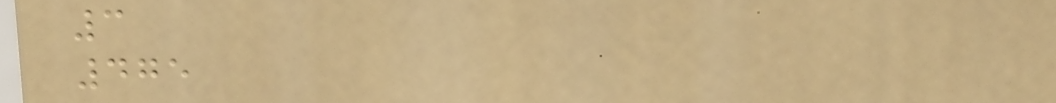3
475
